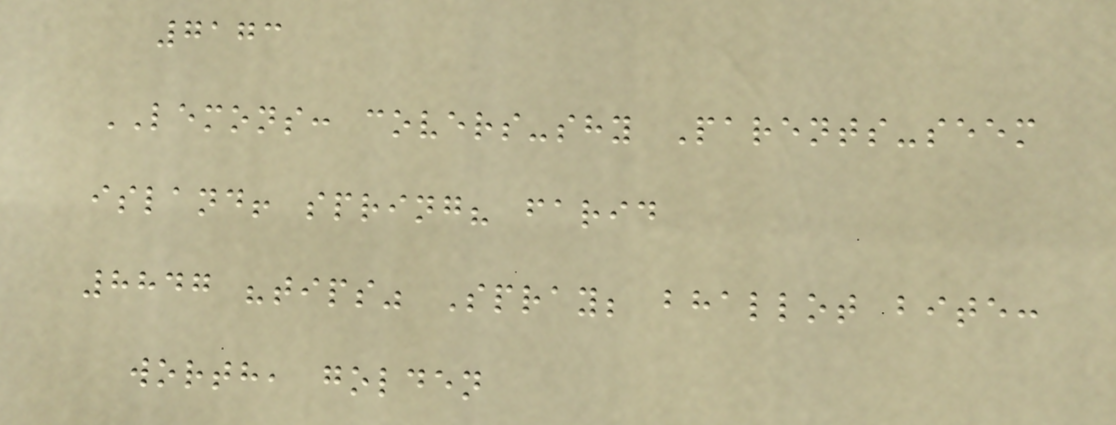7173
LEMONS: covers-shy Parents-seem
island! spring? farid
8847 "tips" Spray; bhallot bite:
worth, golden
